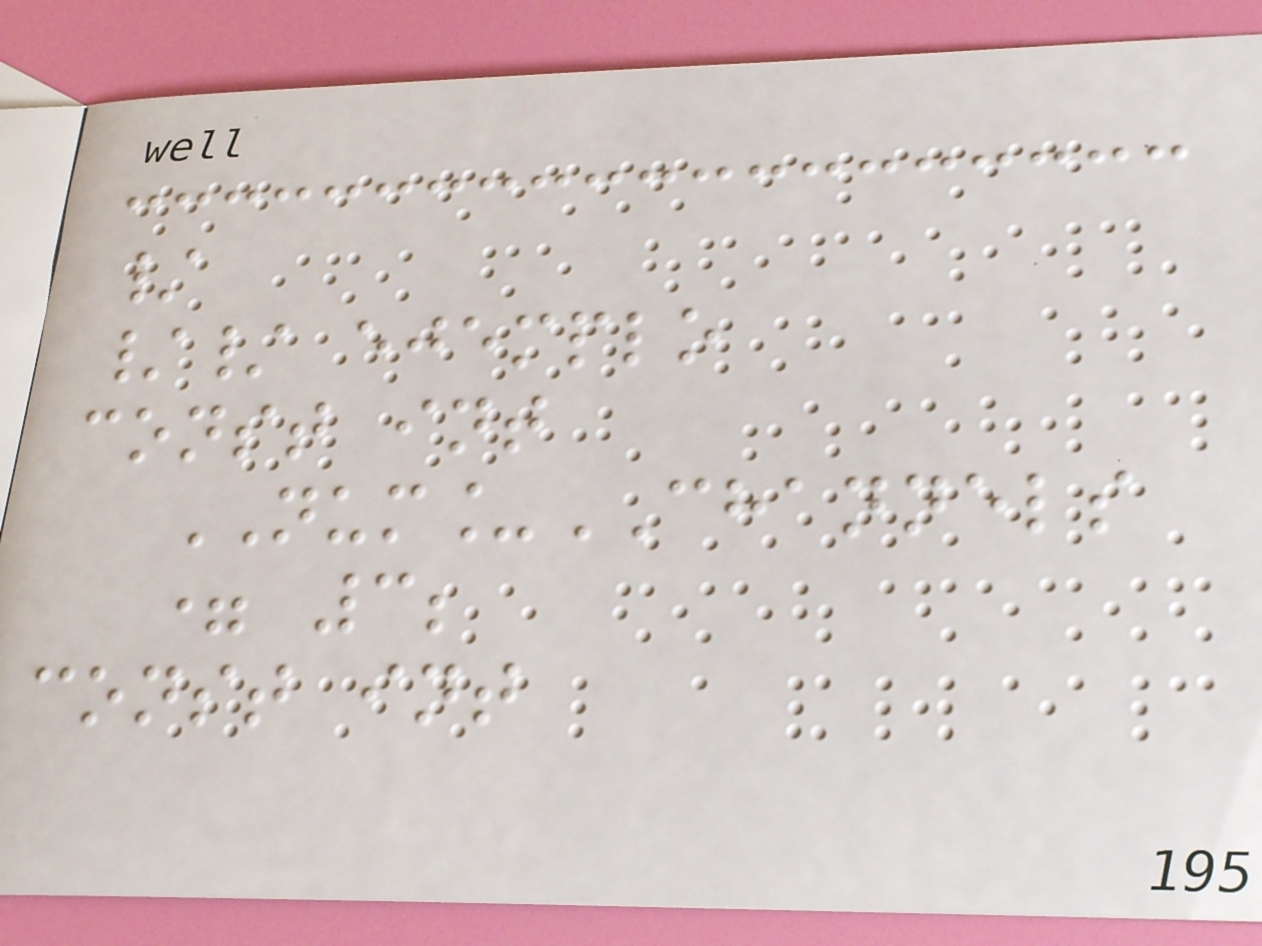/
// ejemplo
const int
NUM_CHANNELS
= 3;
const int
